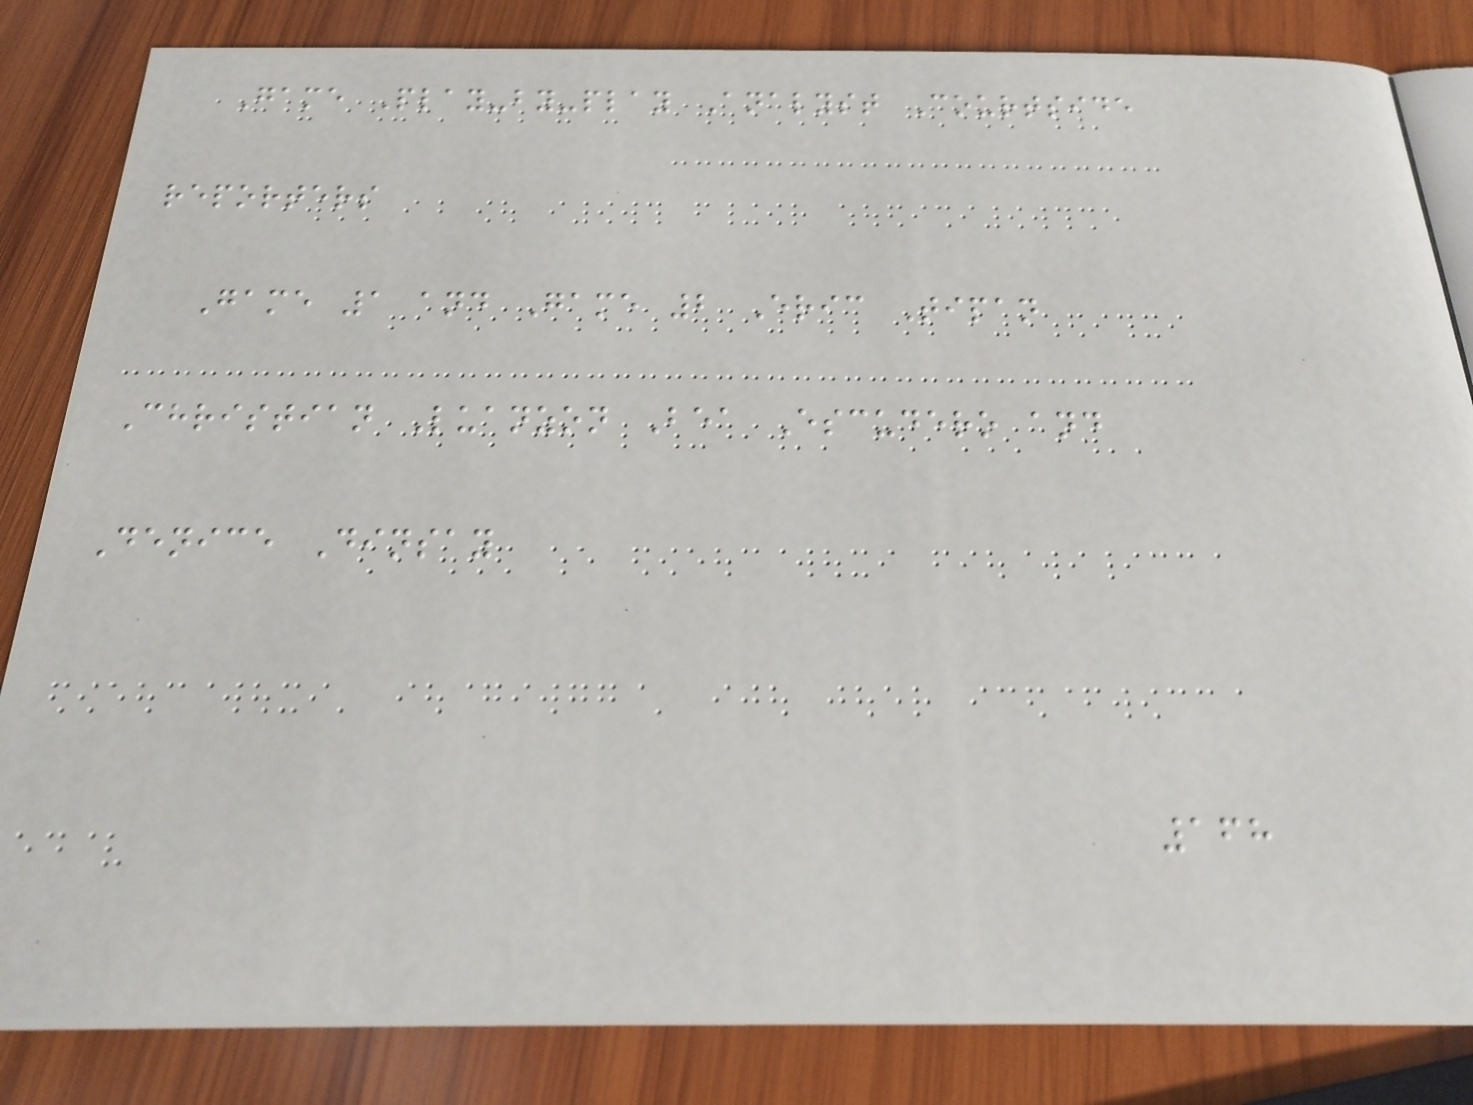Game Play-by-play Analyst Courtside
reporters
Game 1 and Game 2 Eric Tipan
Christian Luanzon Bea Escudero and
Denice Dinsay
168
